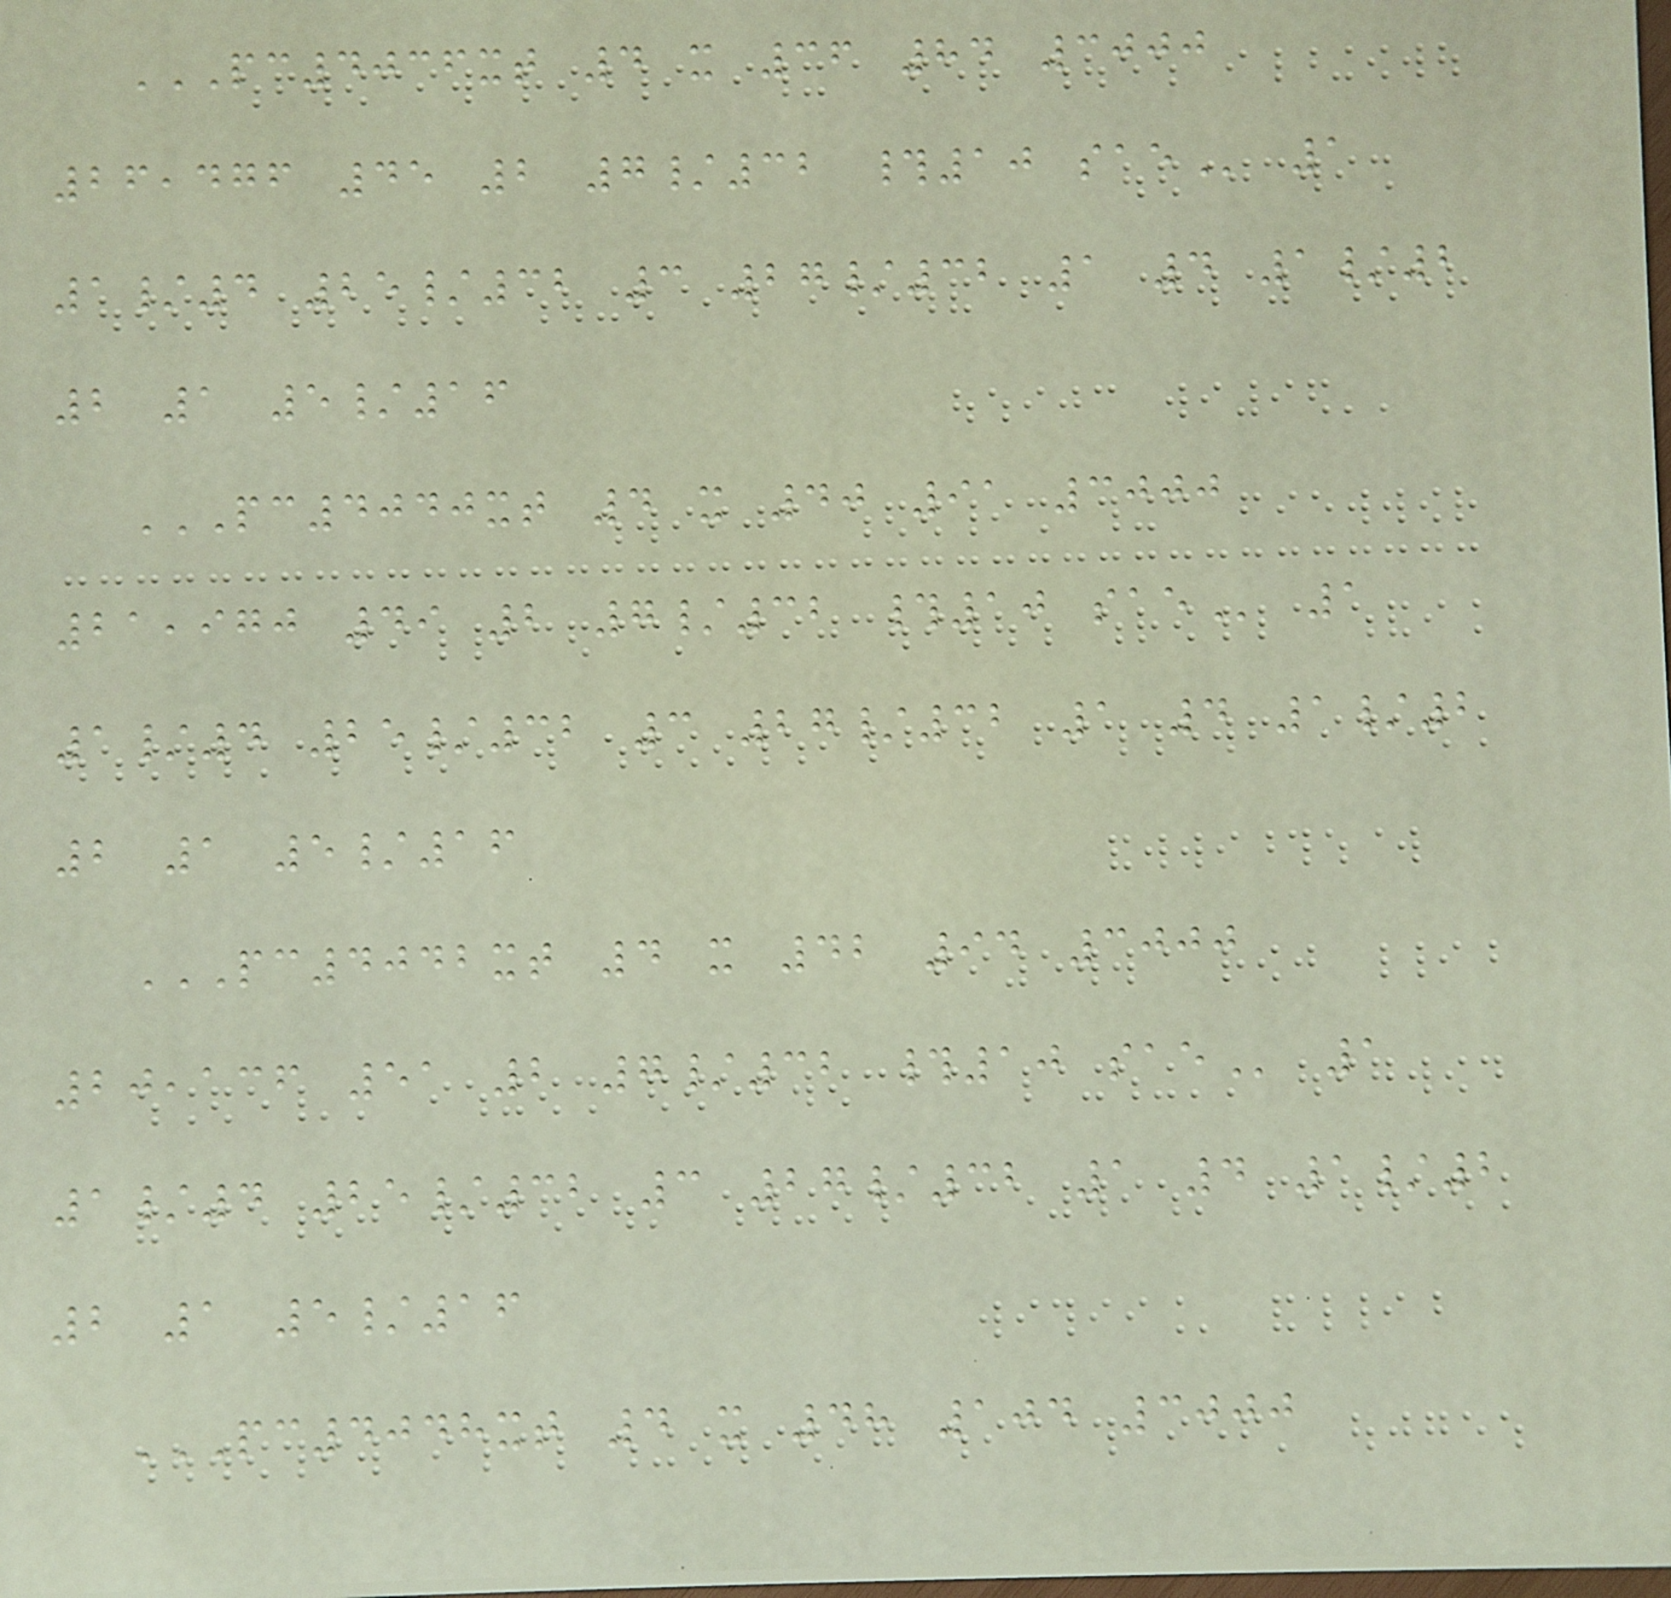PC4036XT 4 X 36 84 3000
26,476 45 2 7/32 #10 SAE 1
1/4 25/32 3 27/32 1 4 1/2
2 1 5/16
PC4040XT 4 X 40 91 3000
21,970 49 2 7/32 #10 SAE 1
1/4 25/32 3 27/32 1 4 1/2
2 1 5/16
PC4042XT 4 X 42 94 3000
20,136 51 2 7/32 #10 SAE 1
1/4 25/32 3 27/32 1 4 1/2
2 1 5/16
PC4048XT 4 X 48 104 3000
